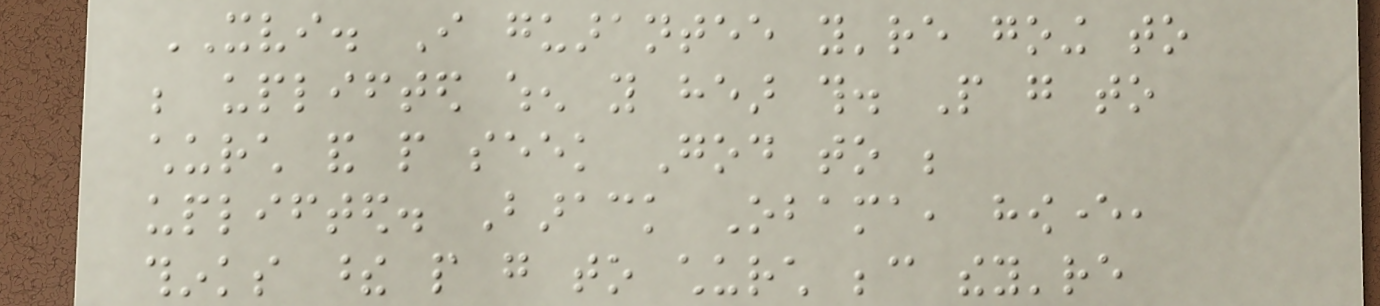XVI. I guarantee you're going to
be uplifted when you hear this. People go to
church and people seek God to be
uplifted. Barack Obama, however,
thinks these people go to church because they're
